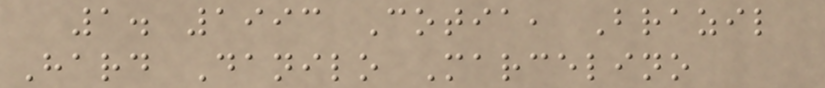1. 1993 Cotia, Brazil
Hard Danilo Marcelino
